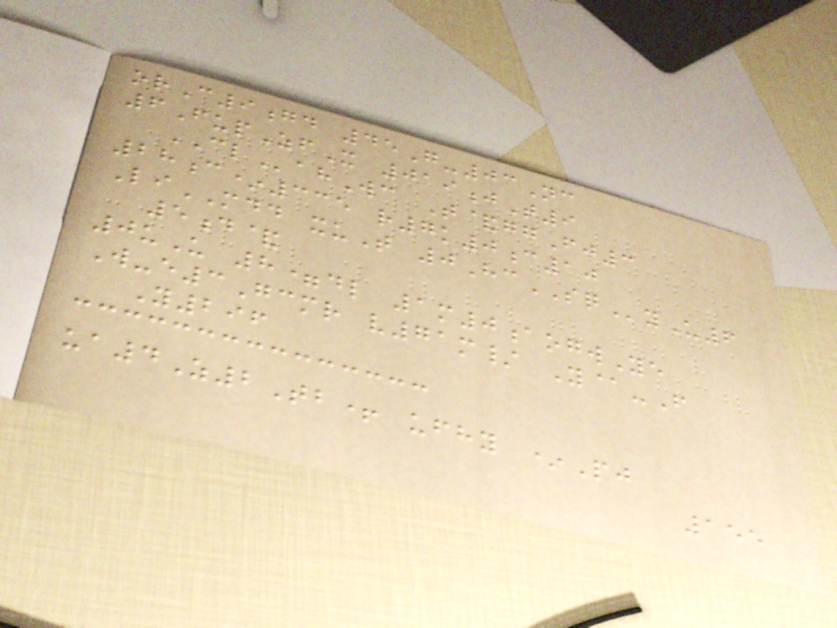orC9gd 45G-03Nc
6FupZfX 019jT9
CLahWc T&ggFj3
28c*335 r7k0c10
LiMDD xuT 0HcSQyU6
5d&
0uU 8=dl 1m0aogwYe
W-e3Gcmr v71m/ Y@-F
Y296
ua4Z2Tb+ ufhy *Pj
155
